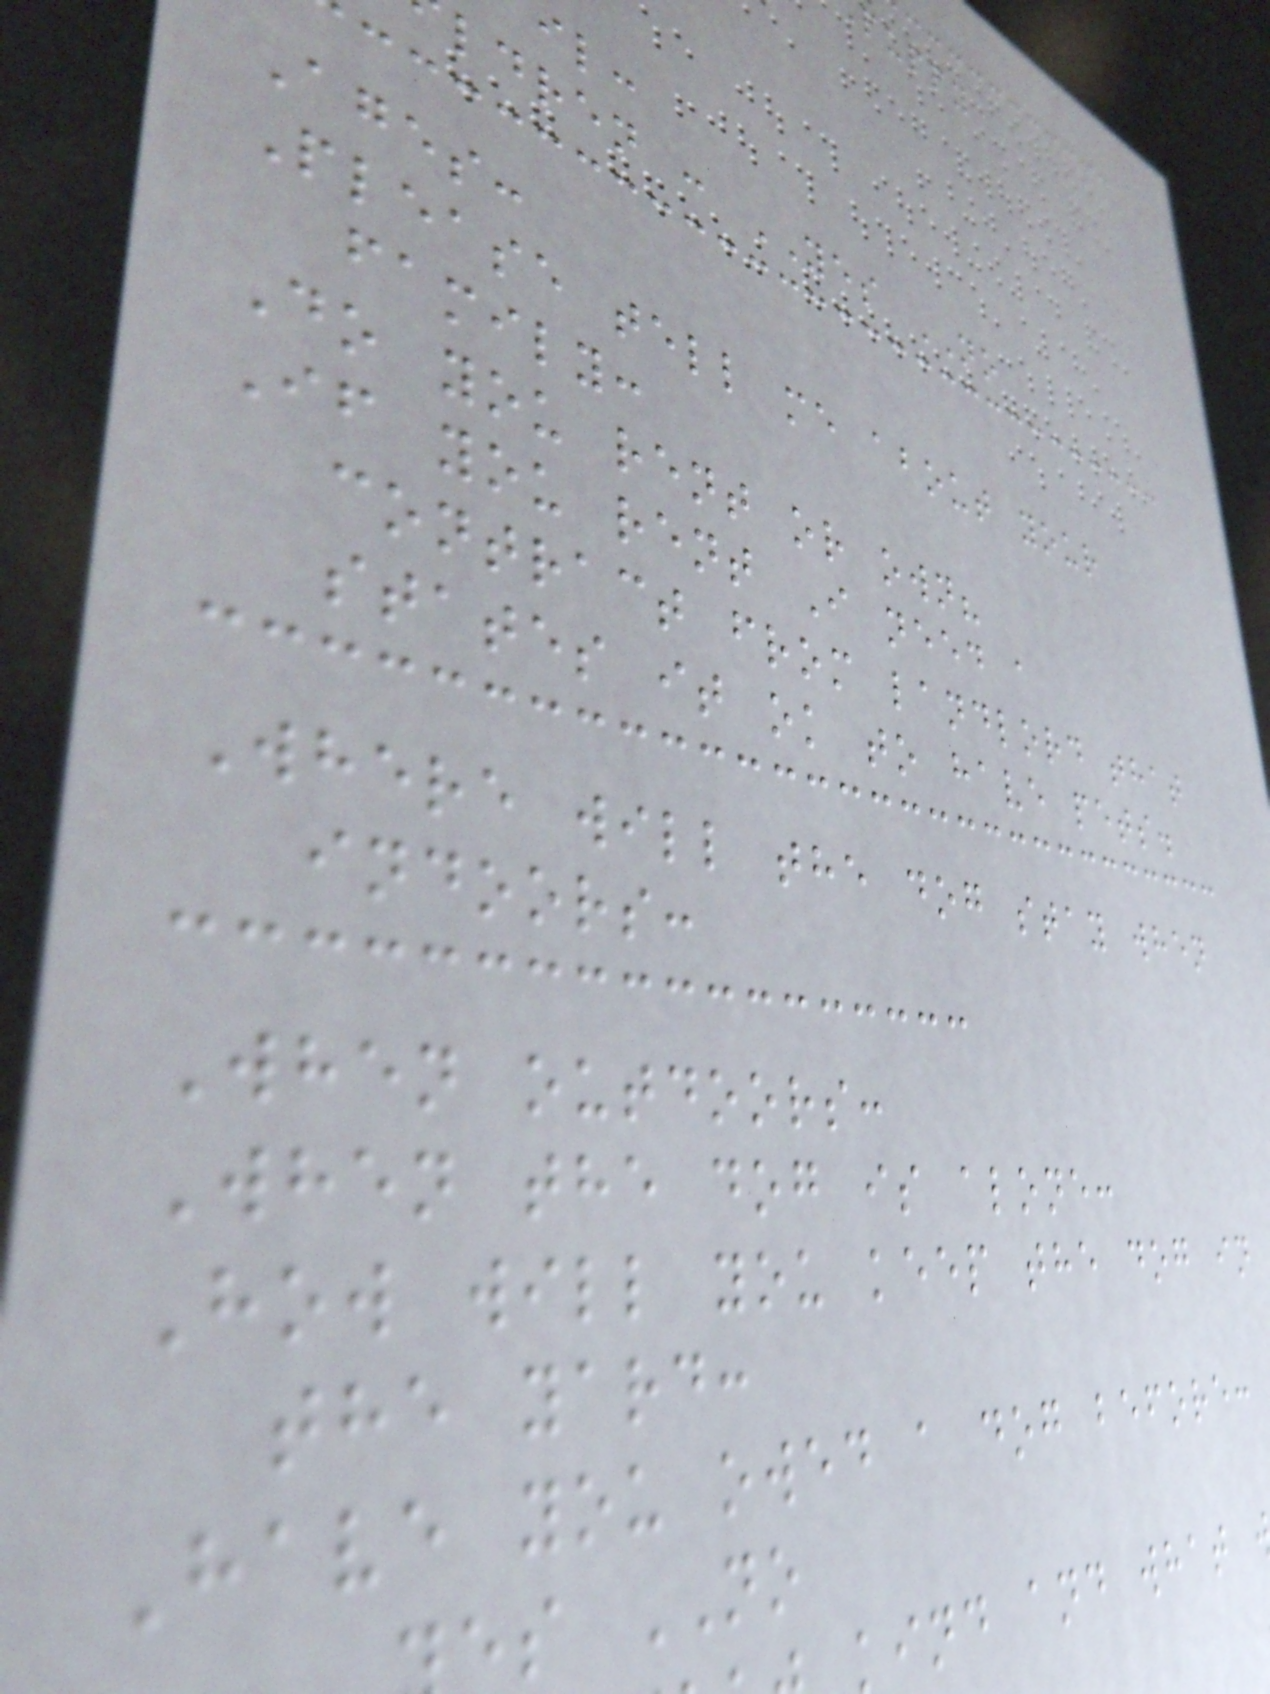ldren : YES NO
Ages:
Please tell me about your
family:
Do you rent or own?
If you rent I need a
contract from landlord that
states it ok to have pets.
Where will the dog stay when
indoors:
When outdoors:
When the dog is alone:
How will you keep the dog in
the yard:
Have you owed a dog before:
s NO
kind and what
